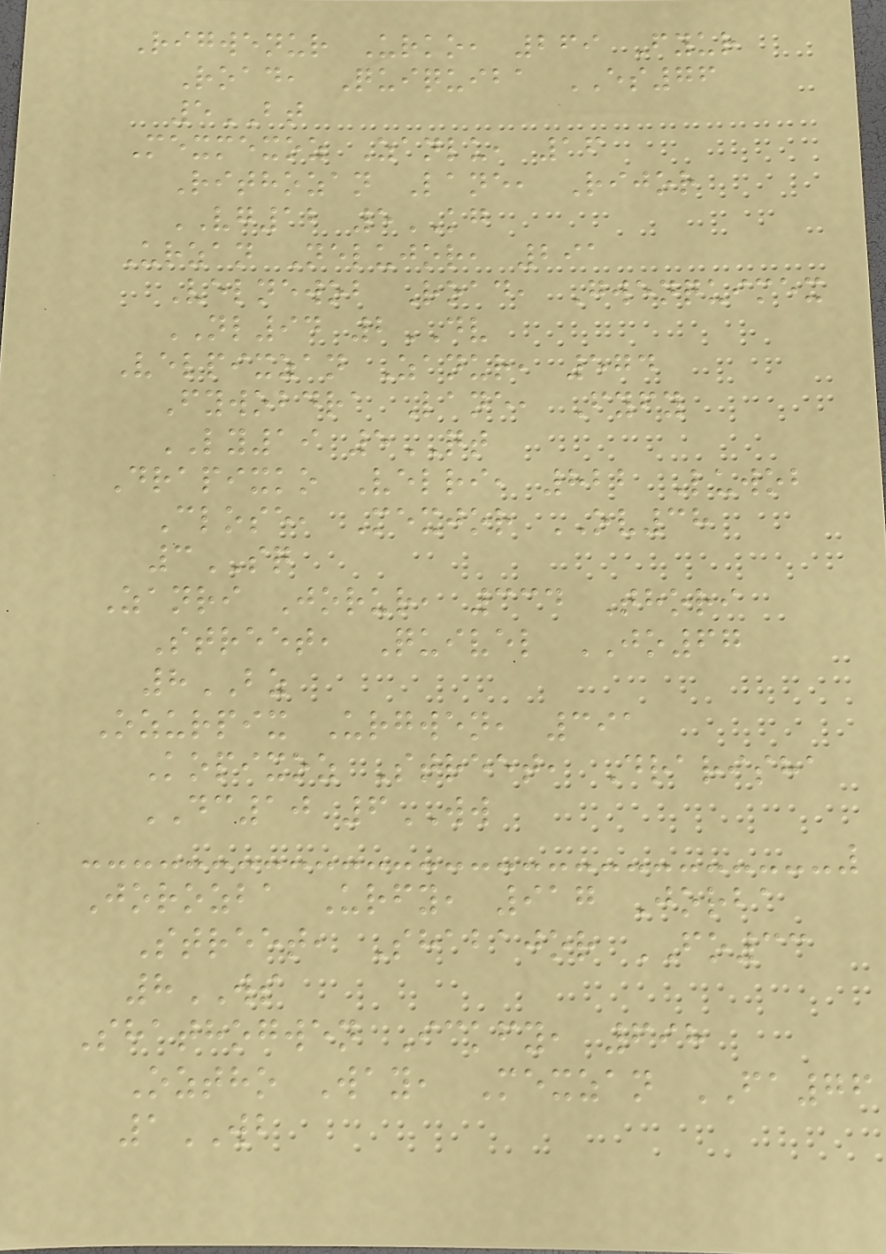Rigwenur Urko, 269 Fyur
Road, Quiquiba ES76
5BT
Mexmexoz Zanlu, 16
Rithozan Lane, Rijor
VG12 5KG
Urzan Nelujor, 291
Velnewob Road, Gwenquimex
NL94 2DV
Velpixzan Zanur, 574
Fywobdra Lane, Fyfy
LY19 5QT
Drapixko Velri, 822 Luwob
Close, Mexjor OV38
3SQ
Zanri Jorur, 334 Thori
Street, Quivel JO67
8BZ
Ozurpix Urgwen, 391
Kopixoz Street, Drarisha
DC10 6WW
Jorozba Urfy, 917 Jorba
Street, Shabajor FO33
8WS
Shathogwen Ickfy, 698
Oztho Way, Mexzan FA76
1WB
